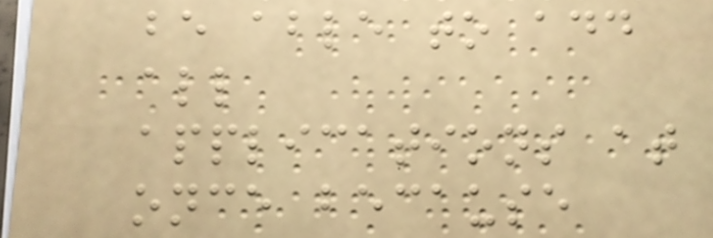be able to add
all
applications at
once because
